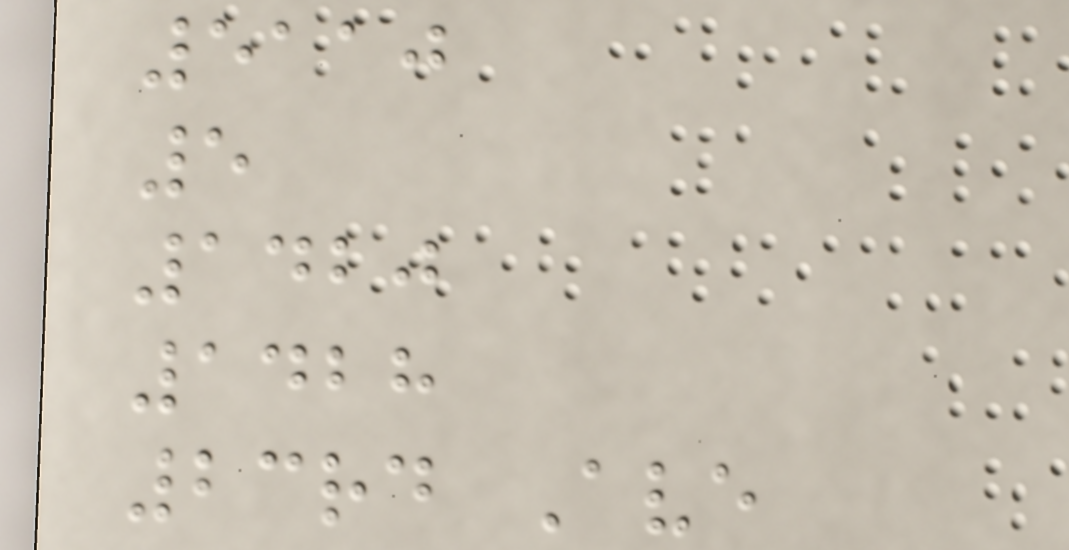5110
5
1420
1428
23rd Ave
